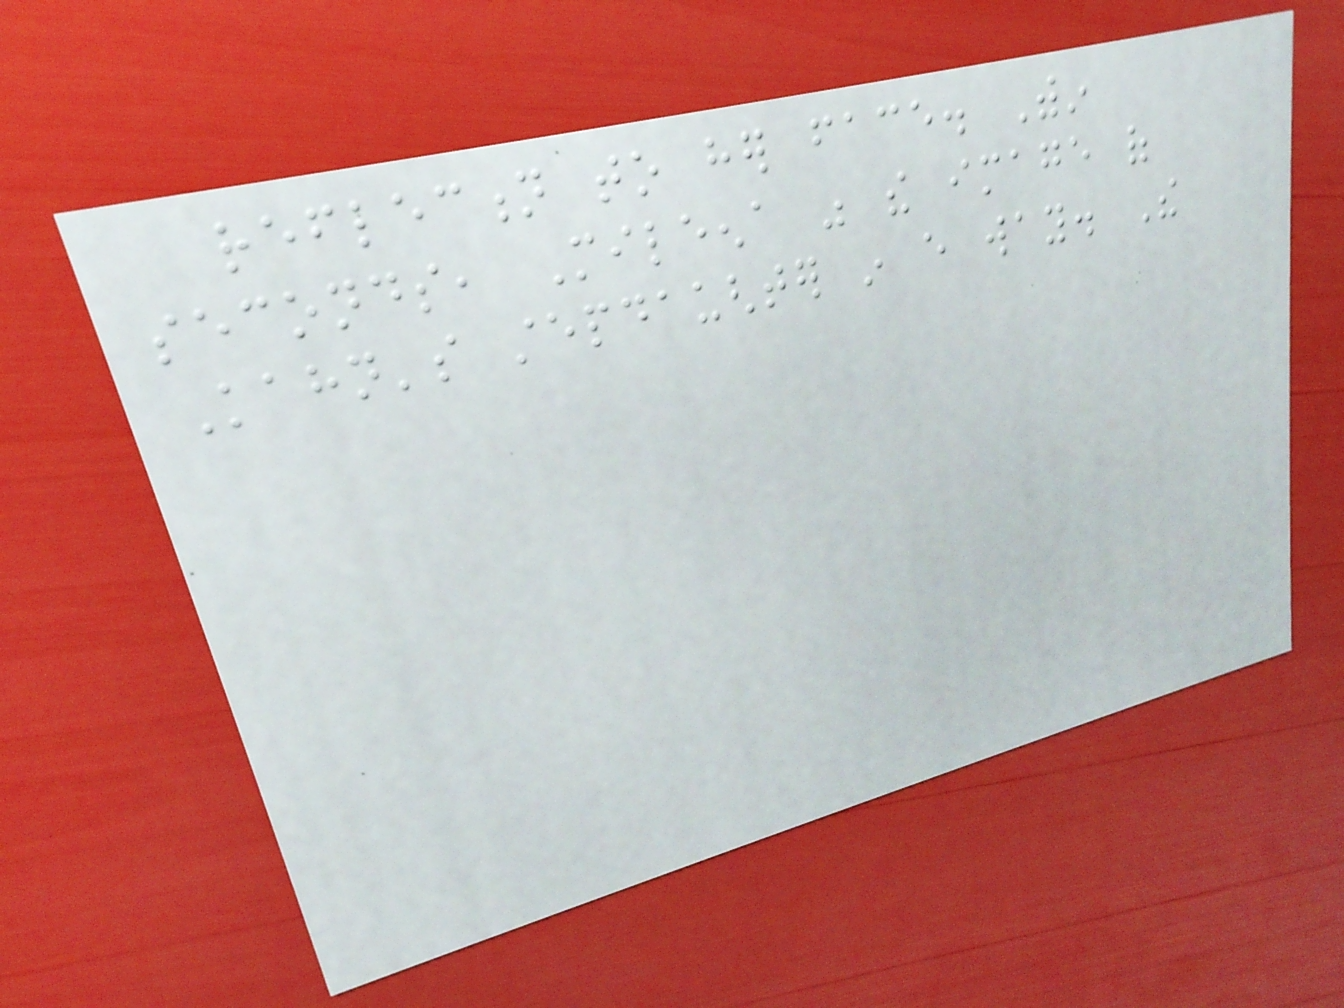reflection to her face. Within
seconds, Mileena was the image of
Kahn's stepdaughter in every way. The
